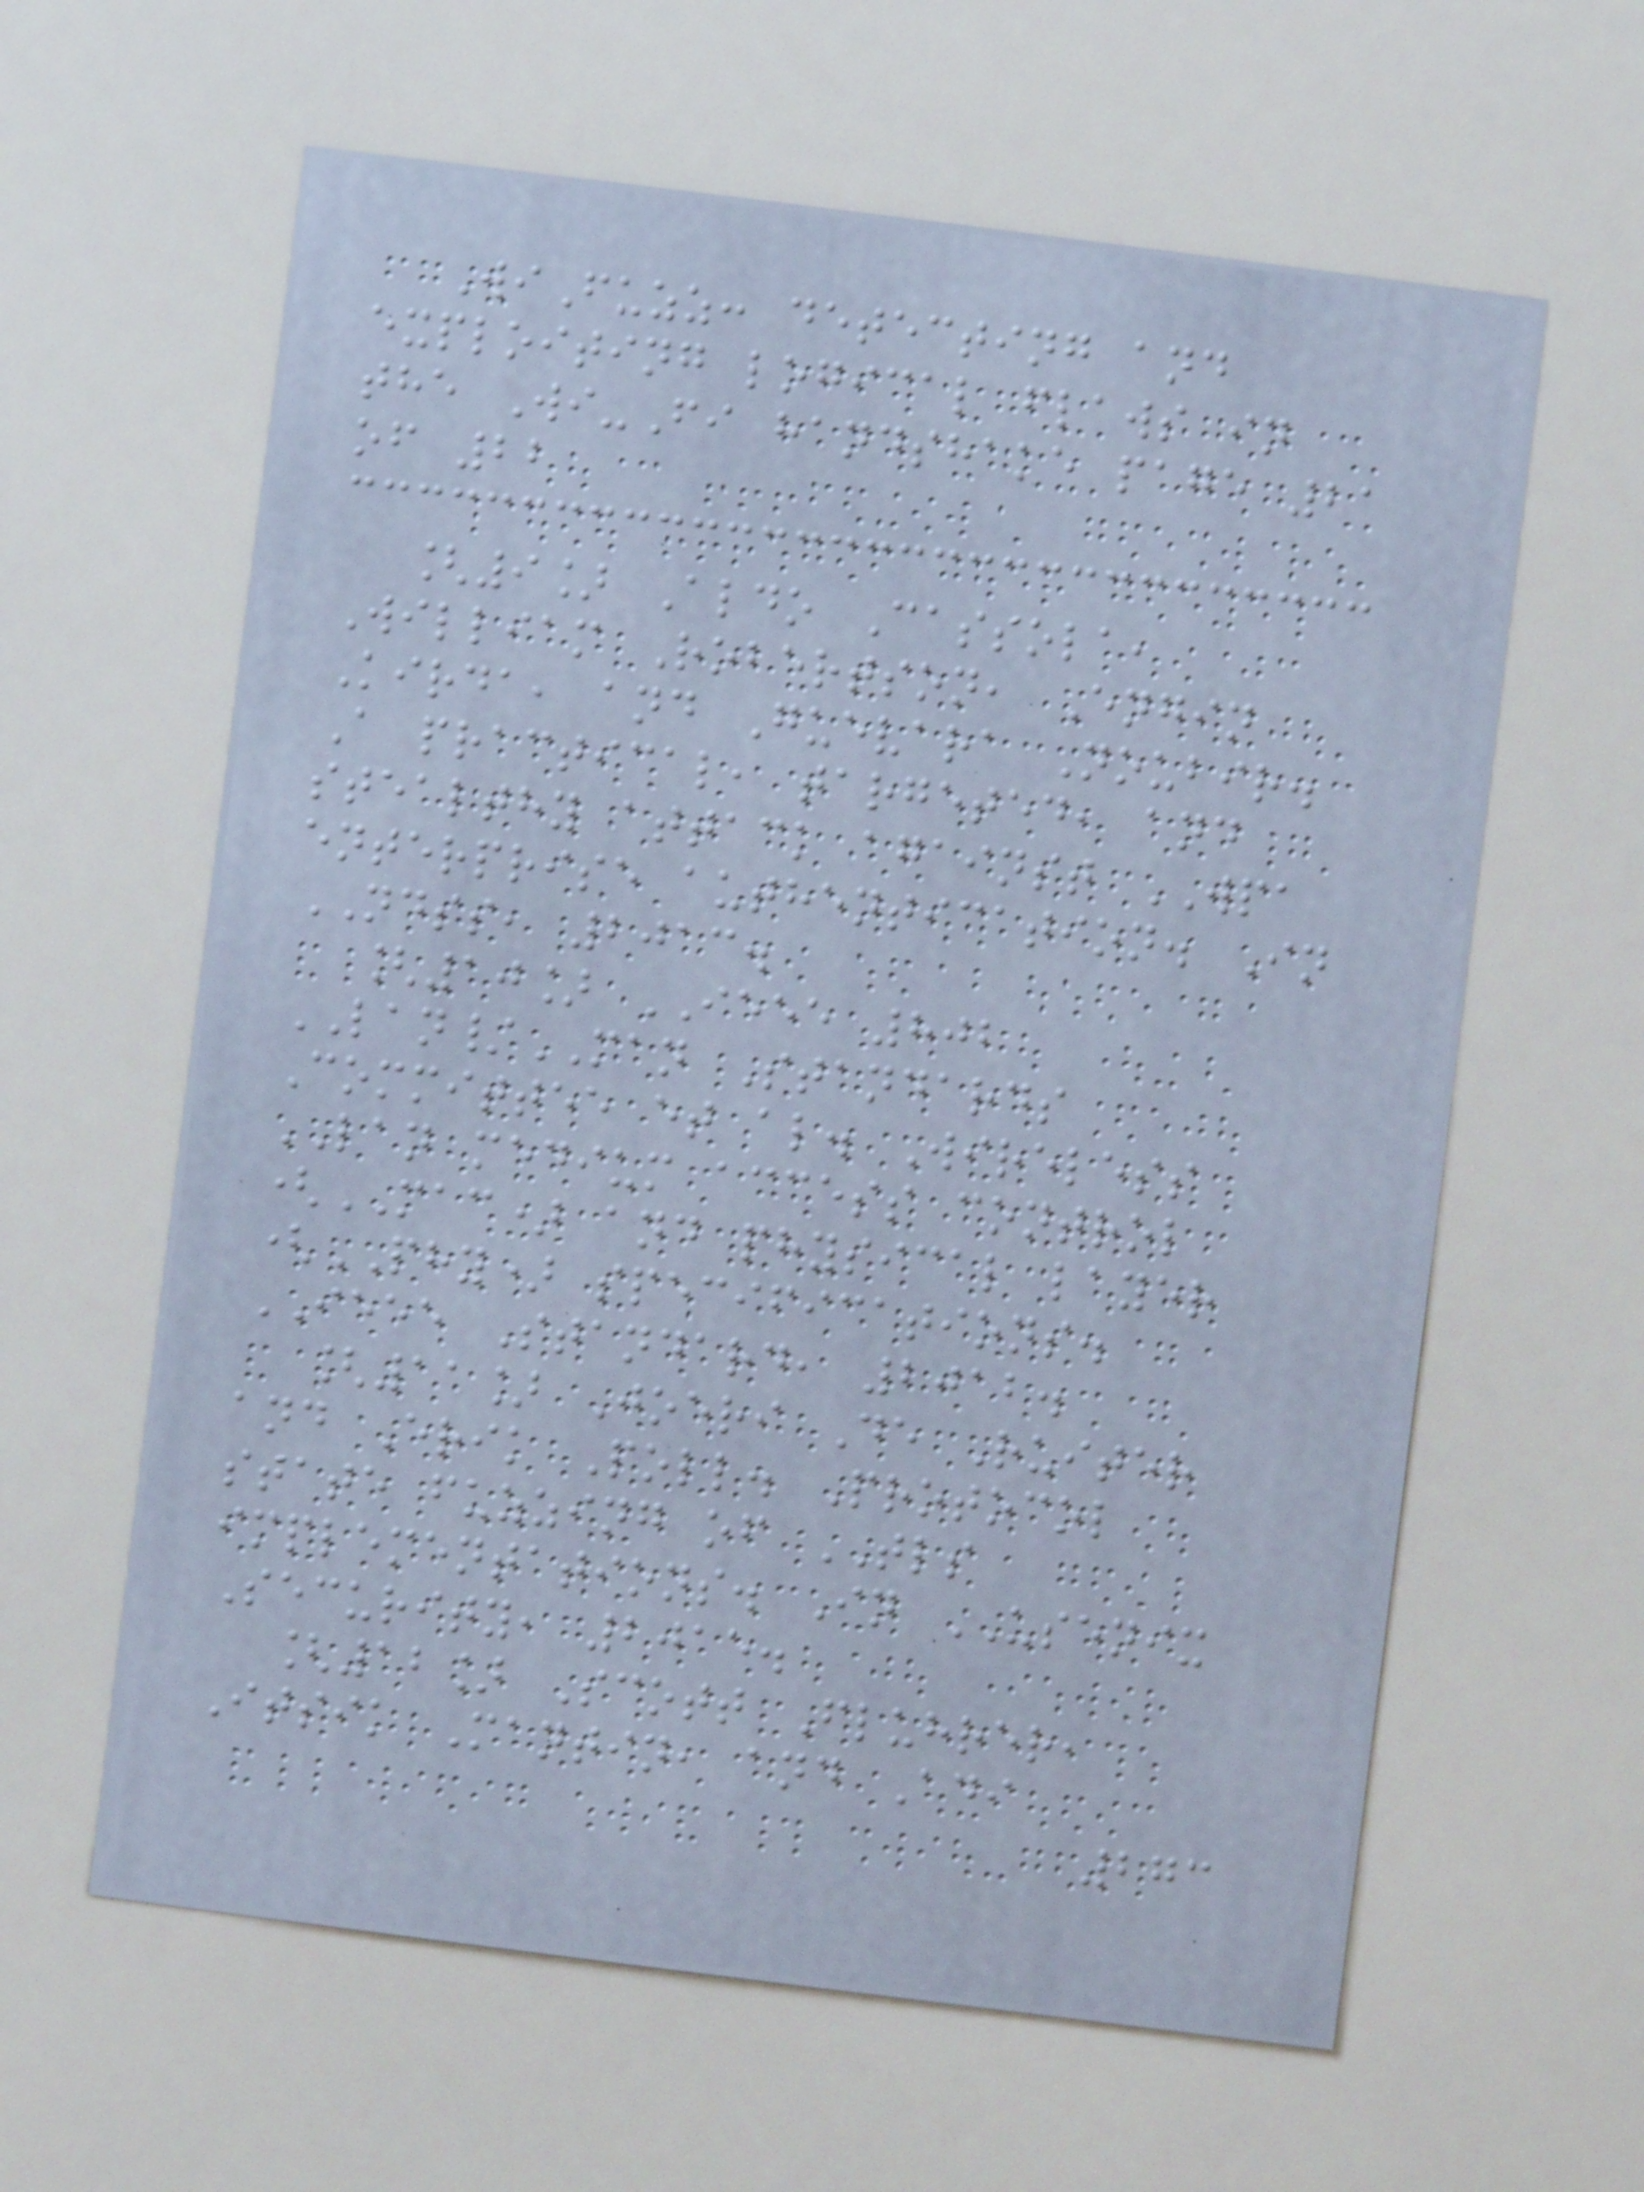WiFuzz: detecting and
exploiting logical flaws in
the Wi-Fi handshake page 21
of 22
[9] Aldo Cassola,
William Robertson, Engin
Kirda, and Guevara Noubir.
A practical, targeted, and
stealthy attack against WPA
enterprise authentication. In
NDSS, 2013.
[10] IEEE 802
LAN/MAN Standards
Committee et al. Wireless
LAN medium access control
(MAC) and physical layer
(PHY) specifications.
IEEE Standard, 2012.
[11] Joeri De Ruiter
and Erik Poll. Protocol
state fuzzing of TLS
implementations. In USENIX
Security, 2015.
[12] Scott Fluhrer,
Itsik Mantin, and Adi
273
